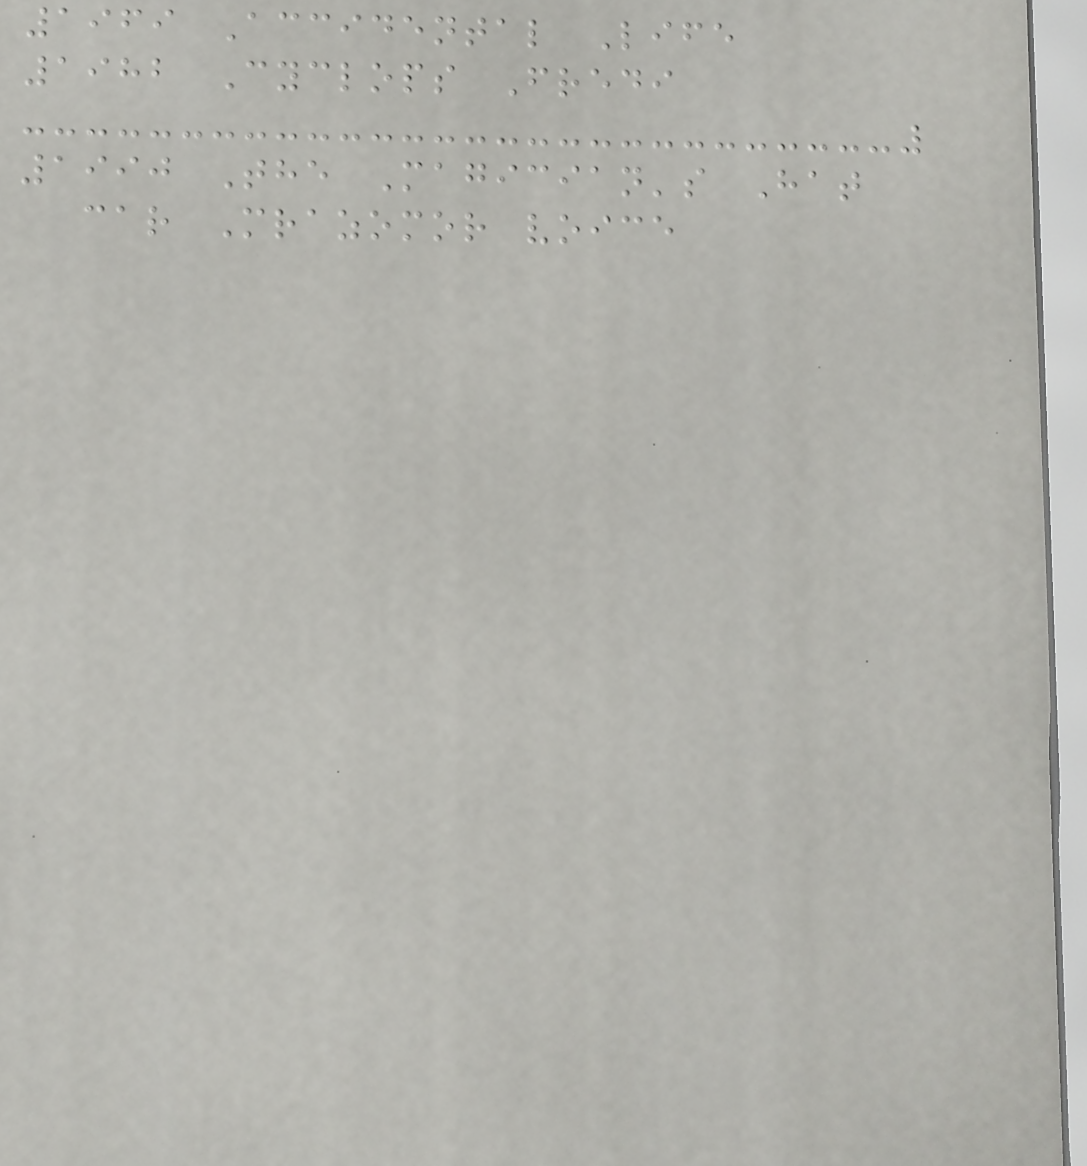1969 Accidental Life
1982 Cyclops Fredi
1990 The Magician's Hat
car Mrazomor voice
